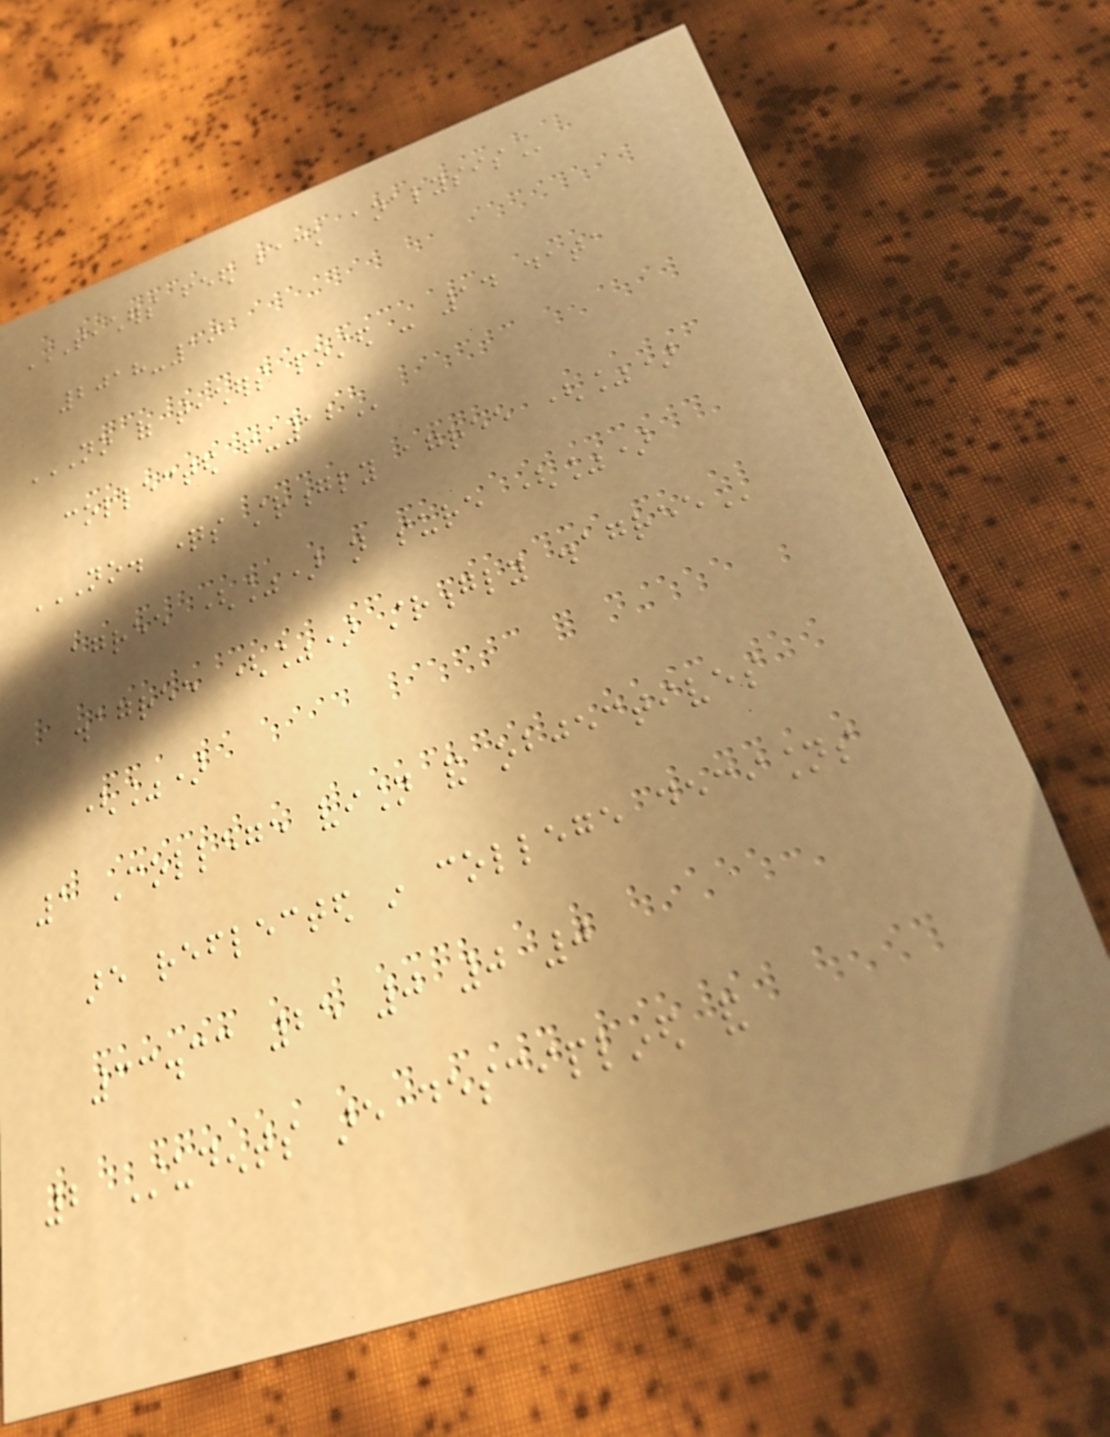TEACHERS FEED BACK ANALYSIS
2018-19
NO OF TEACHERS POSTED - 14 DATA
COLLECTED FROM-12
NO. QUESTIONS STRONGLY AGREE (%)
AGREE (%) NOT SURE (%)
DISAGREE (%) STRONGLY DISAGREE
(%)
1 College vision and objectives
are reflected in college decisions
33.33 25 0 0 0
2 Students are desciplined and
